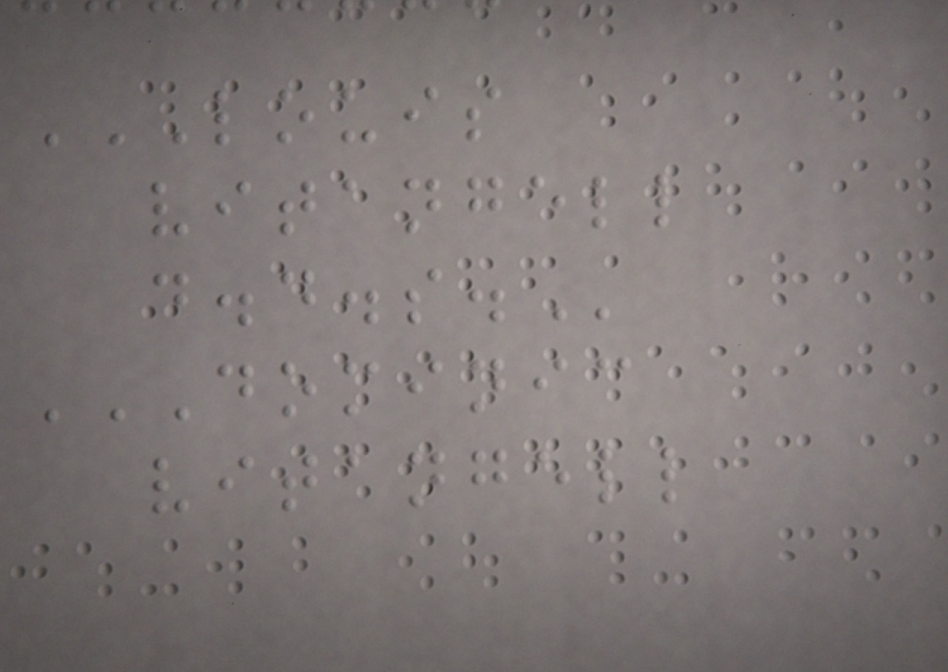LOUIS
VITANGELL
D.D.S.
DOMINIC
VITANGELL
